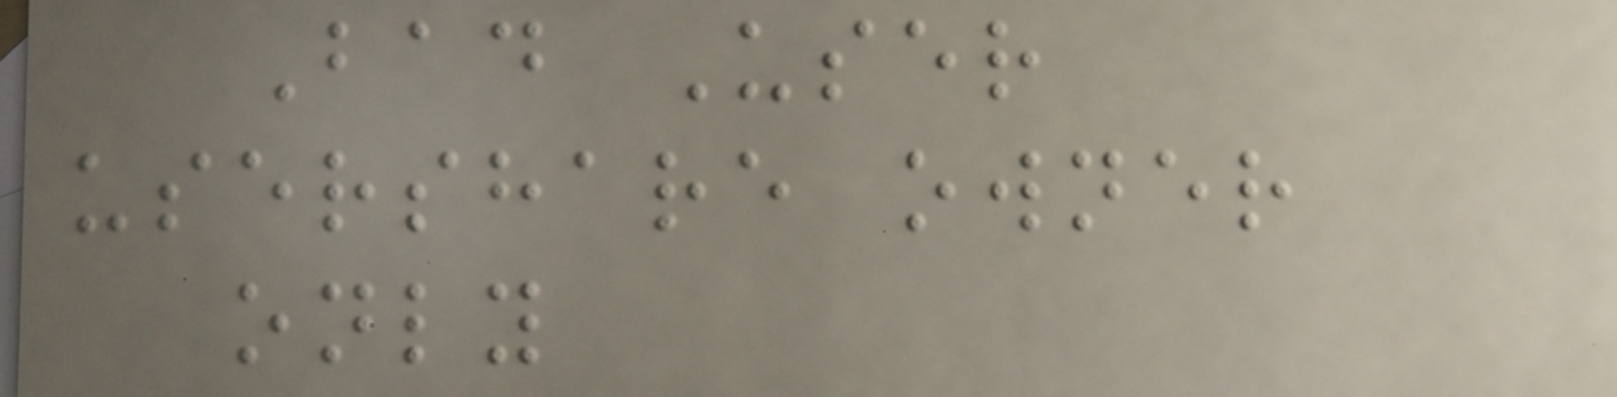Bad User
usershare owner
only
